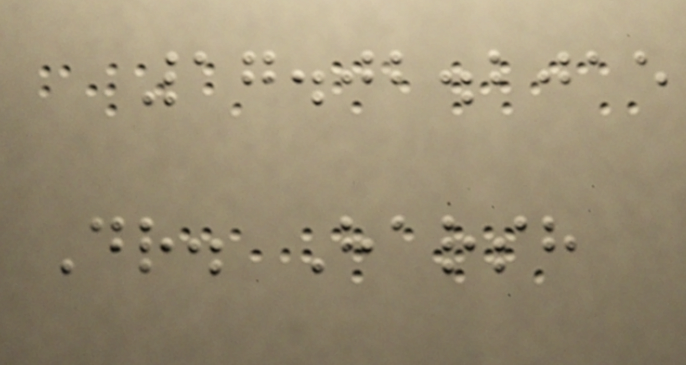17.02.2015
Dr. Harsh
